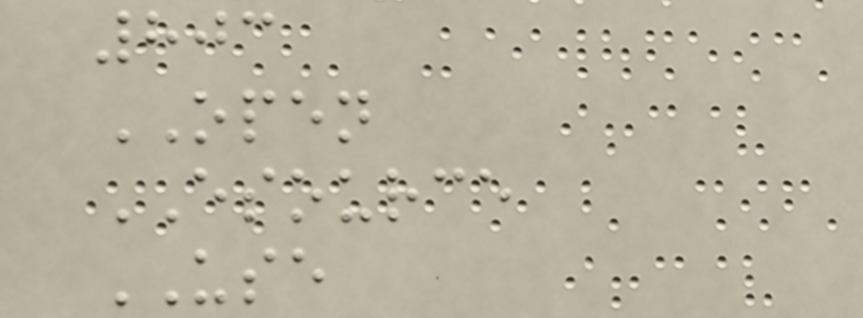803
OPEN
ESOURCE
USE
